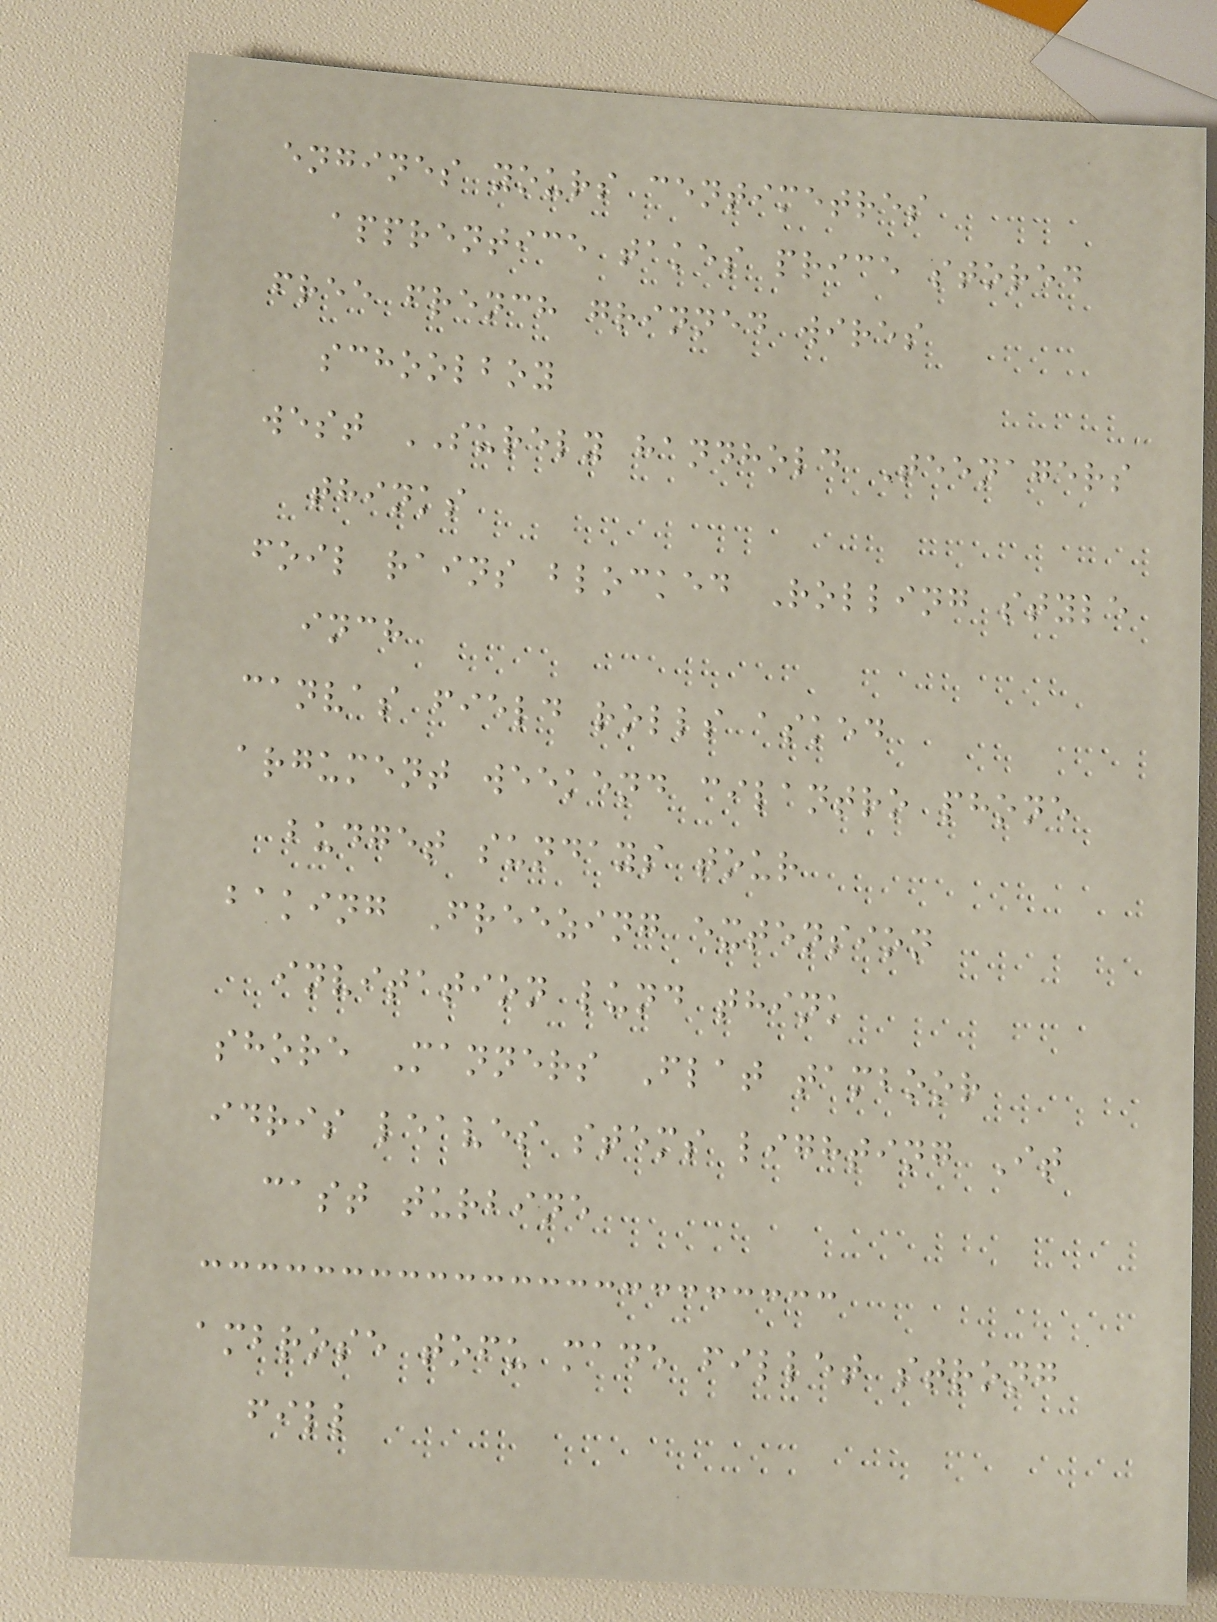engines yours centimetres
apprentice takes price stored
free french grinned wires
schoolboy
west SURELY handhold Teenagers
thinks
foil rains blocked Rolling style
inch
canvas field rolls asked
argument weekend cilantro phone
budget sundays tour
baking Freezing extension
invitation lund think
shore Manners Flat tamboor
idris leaves stems lighting It
cast turbine
ambrose tofu made fillet strong
fill
